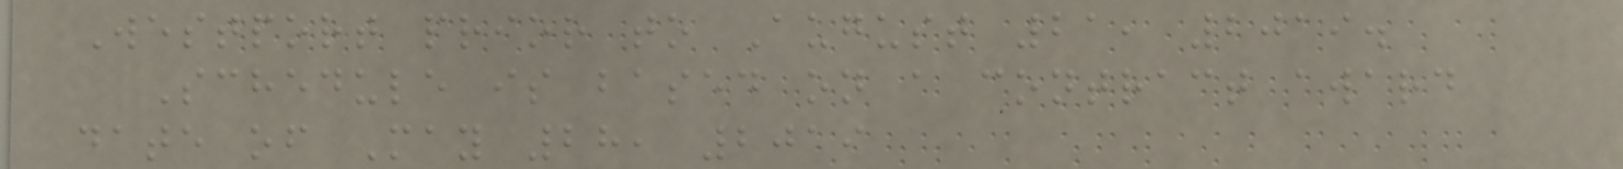Westport prior to August 21, 2019.
Schedule is based on a contract award
date of May 28, 2019
